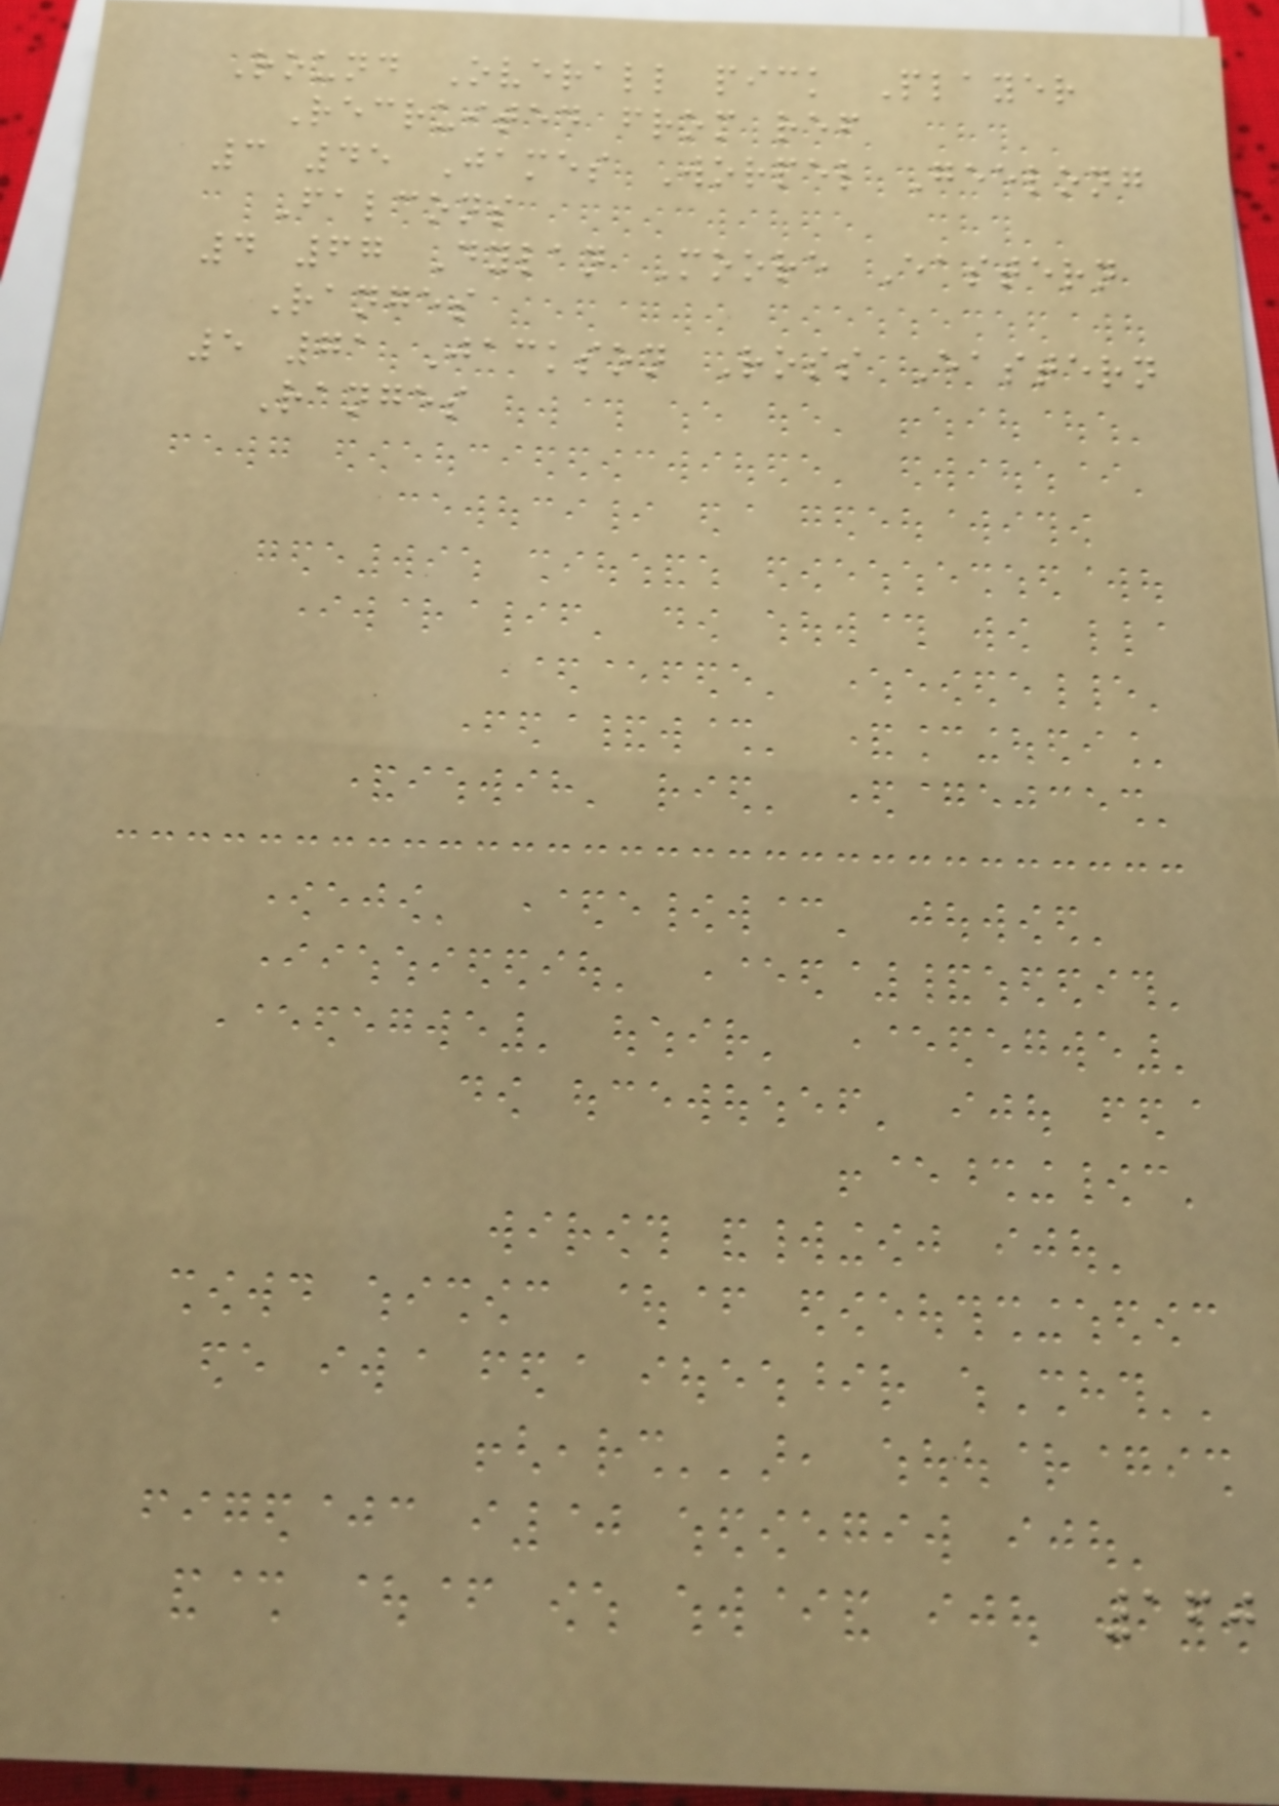Round Overall pick Player
Recruited from ref
3 45 James Worpel Geelong
Falcons
4 67 Dylan Moore Eastern
Ranges
5 71 Jackson Ross Eastern
Ranges
160
